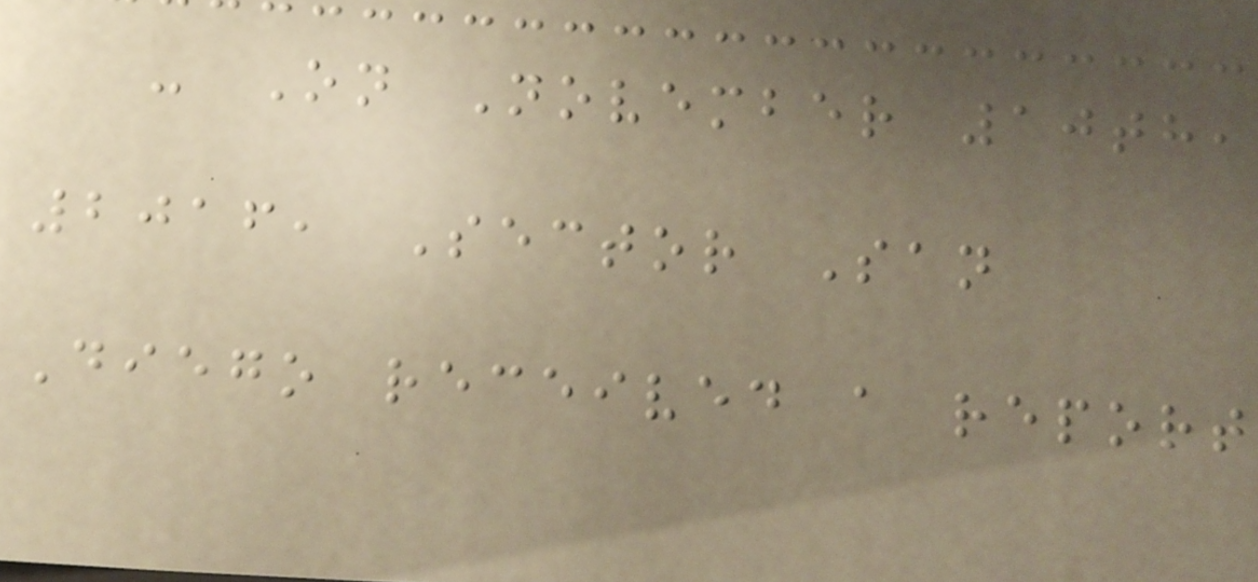- On November 10th,
2016, Sector San
Diego received a report
